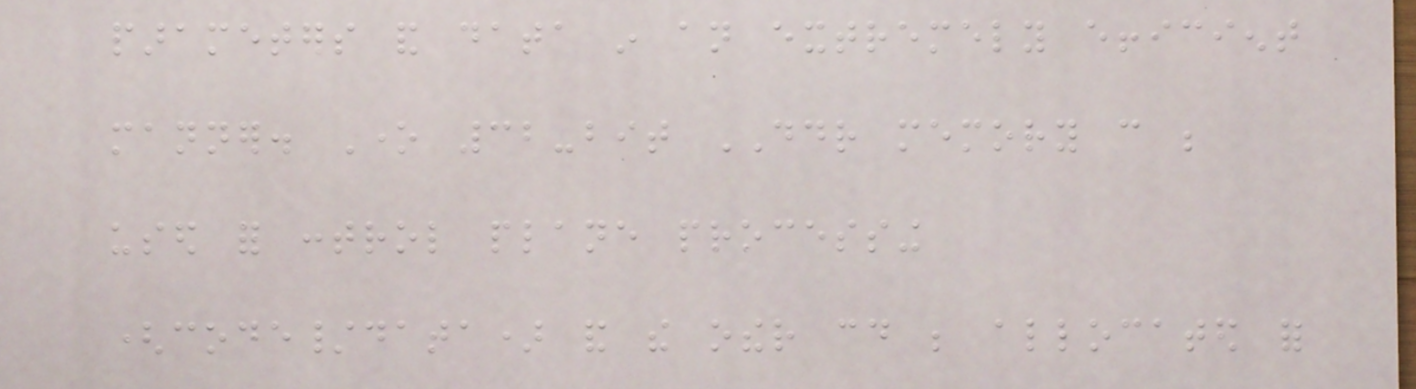parameters and data in an extremely efficient
manner. One 32-bit DDR memory can be
used for control plane processing
(code/data) and the other could be allocated for
